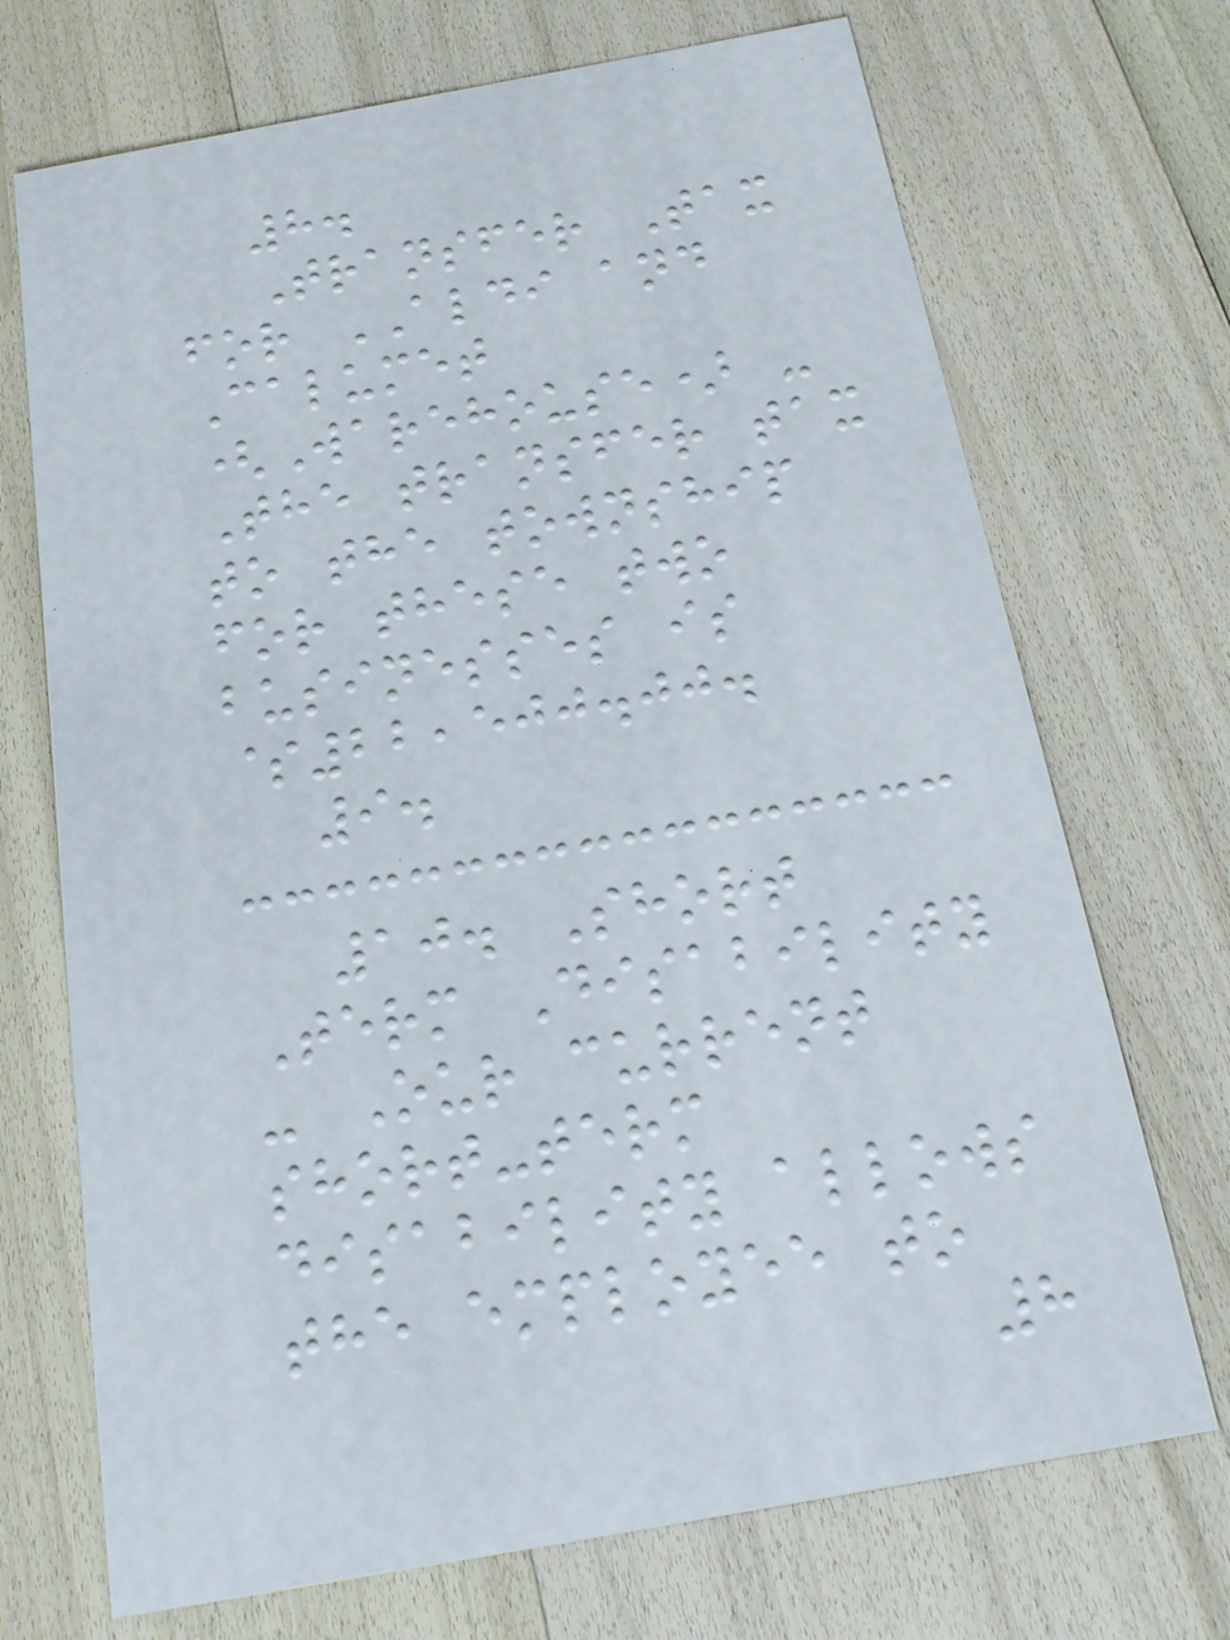8.
Transfer Tax
for ALDI and
Calumet
(Warehouse) -
The transfer tax
to the township
for these two
businesses is
$22,500.00.
9.
10. Short
Term Disability
- Our current
short-term
disability allows
the employee to
8
